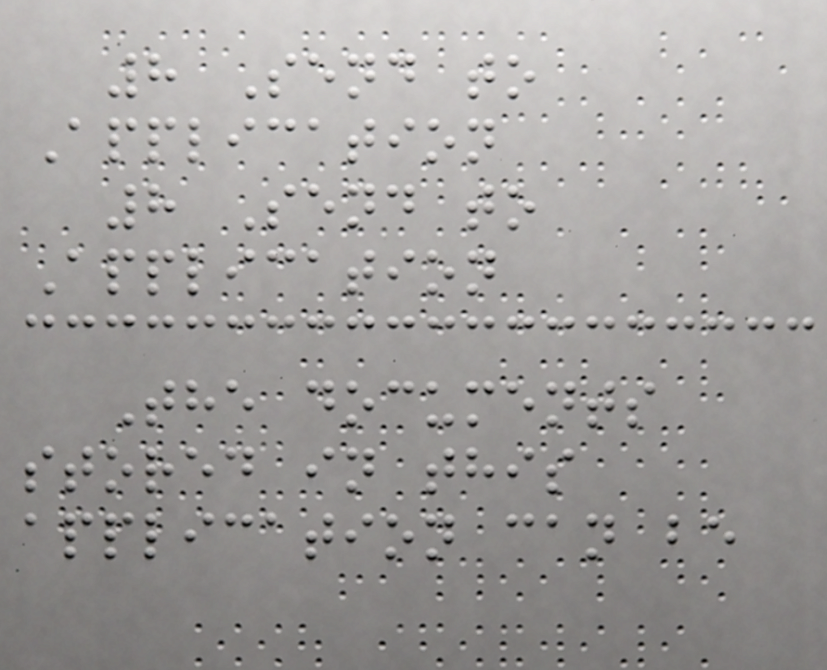8 Send to
Application
8 Send to
Application
The documents
stored in this
application can be
